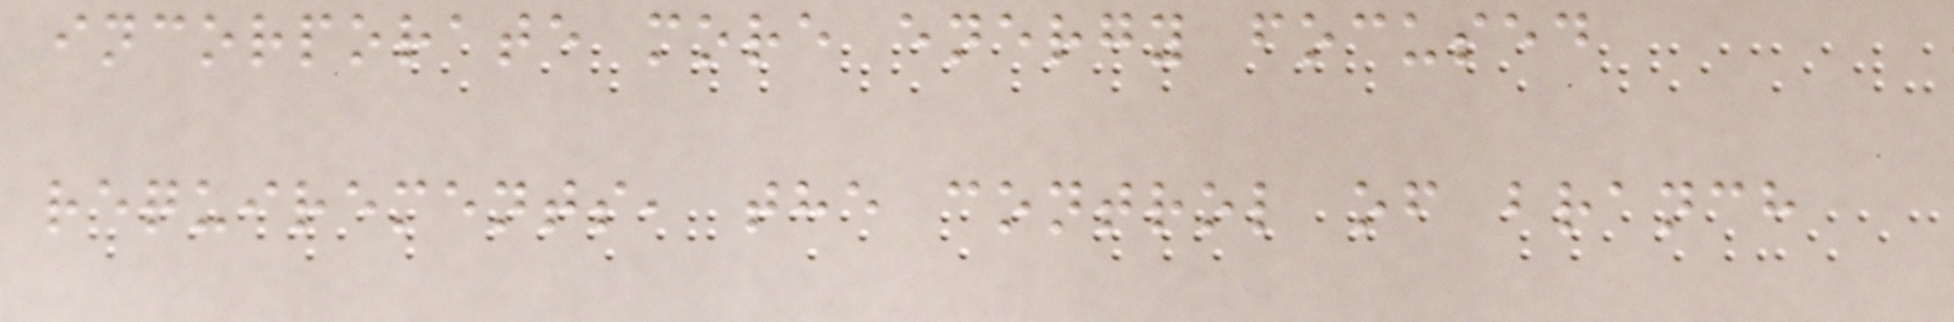incorporate more energy focused
requirements, the control of branch
